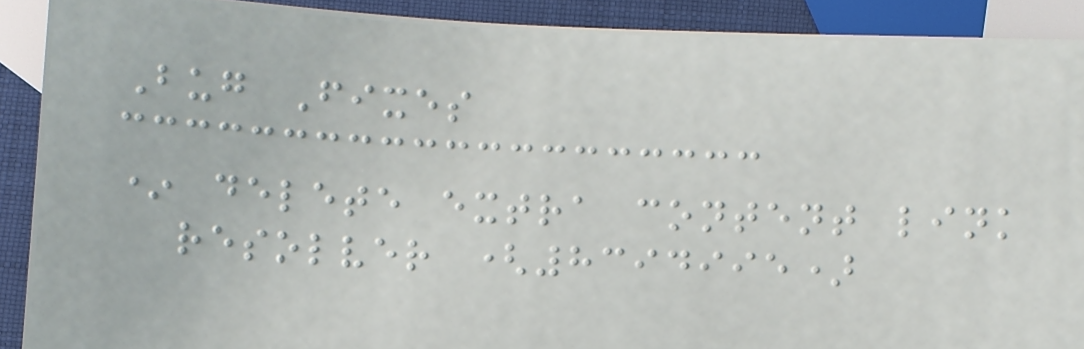Bug Fixes
* delete extra content link
resolver (8394995)
